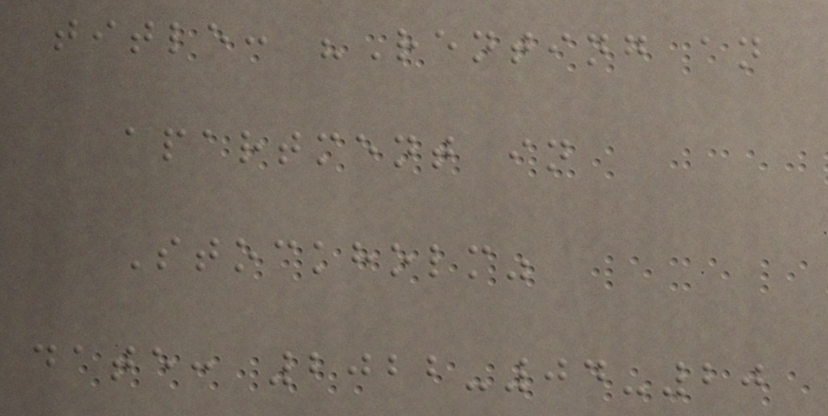title: "Renting an
apartment in
Stockholm"
date: 2022-04-20
